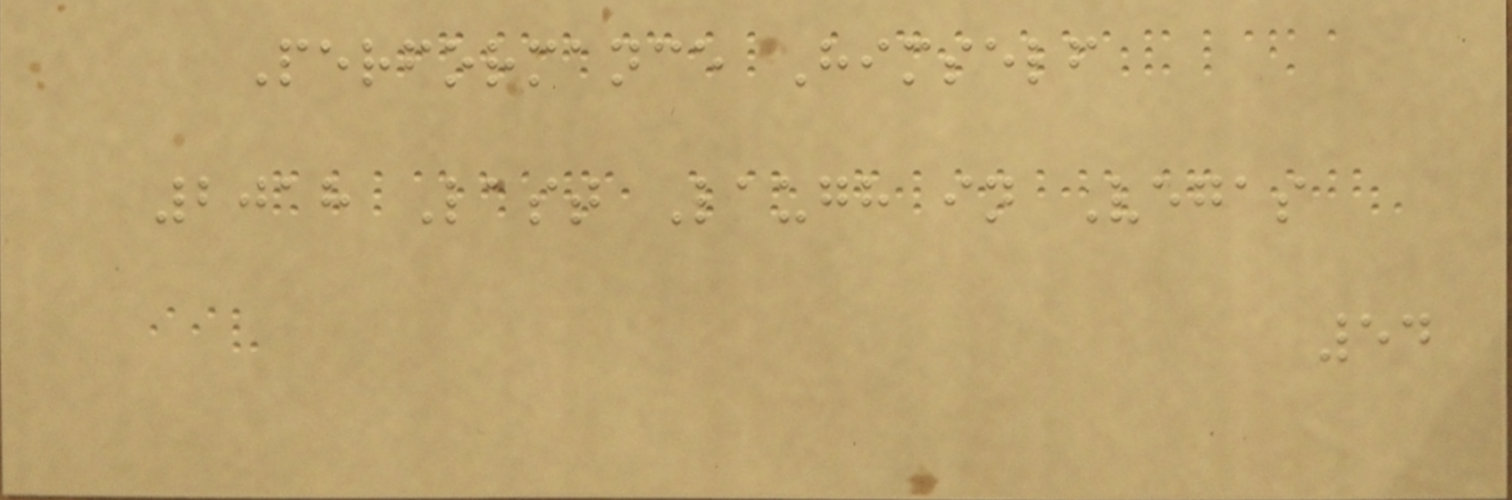Performance Himself
2018 Last Laugh in Vegas
54
